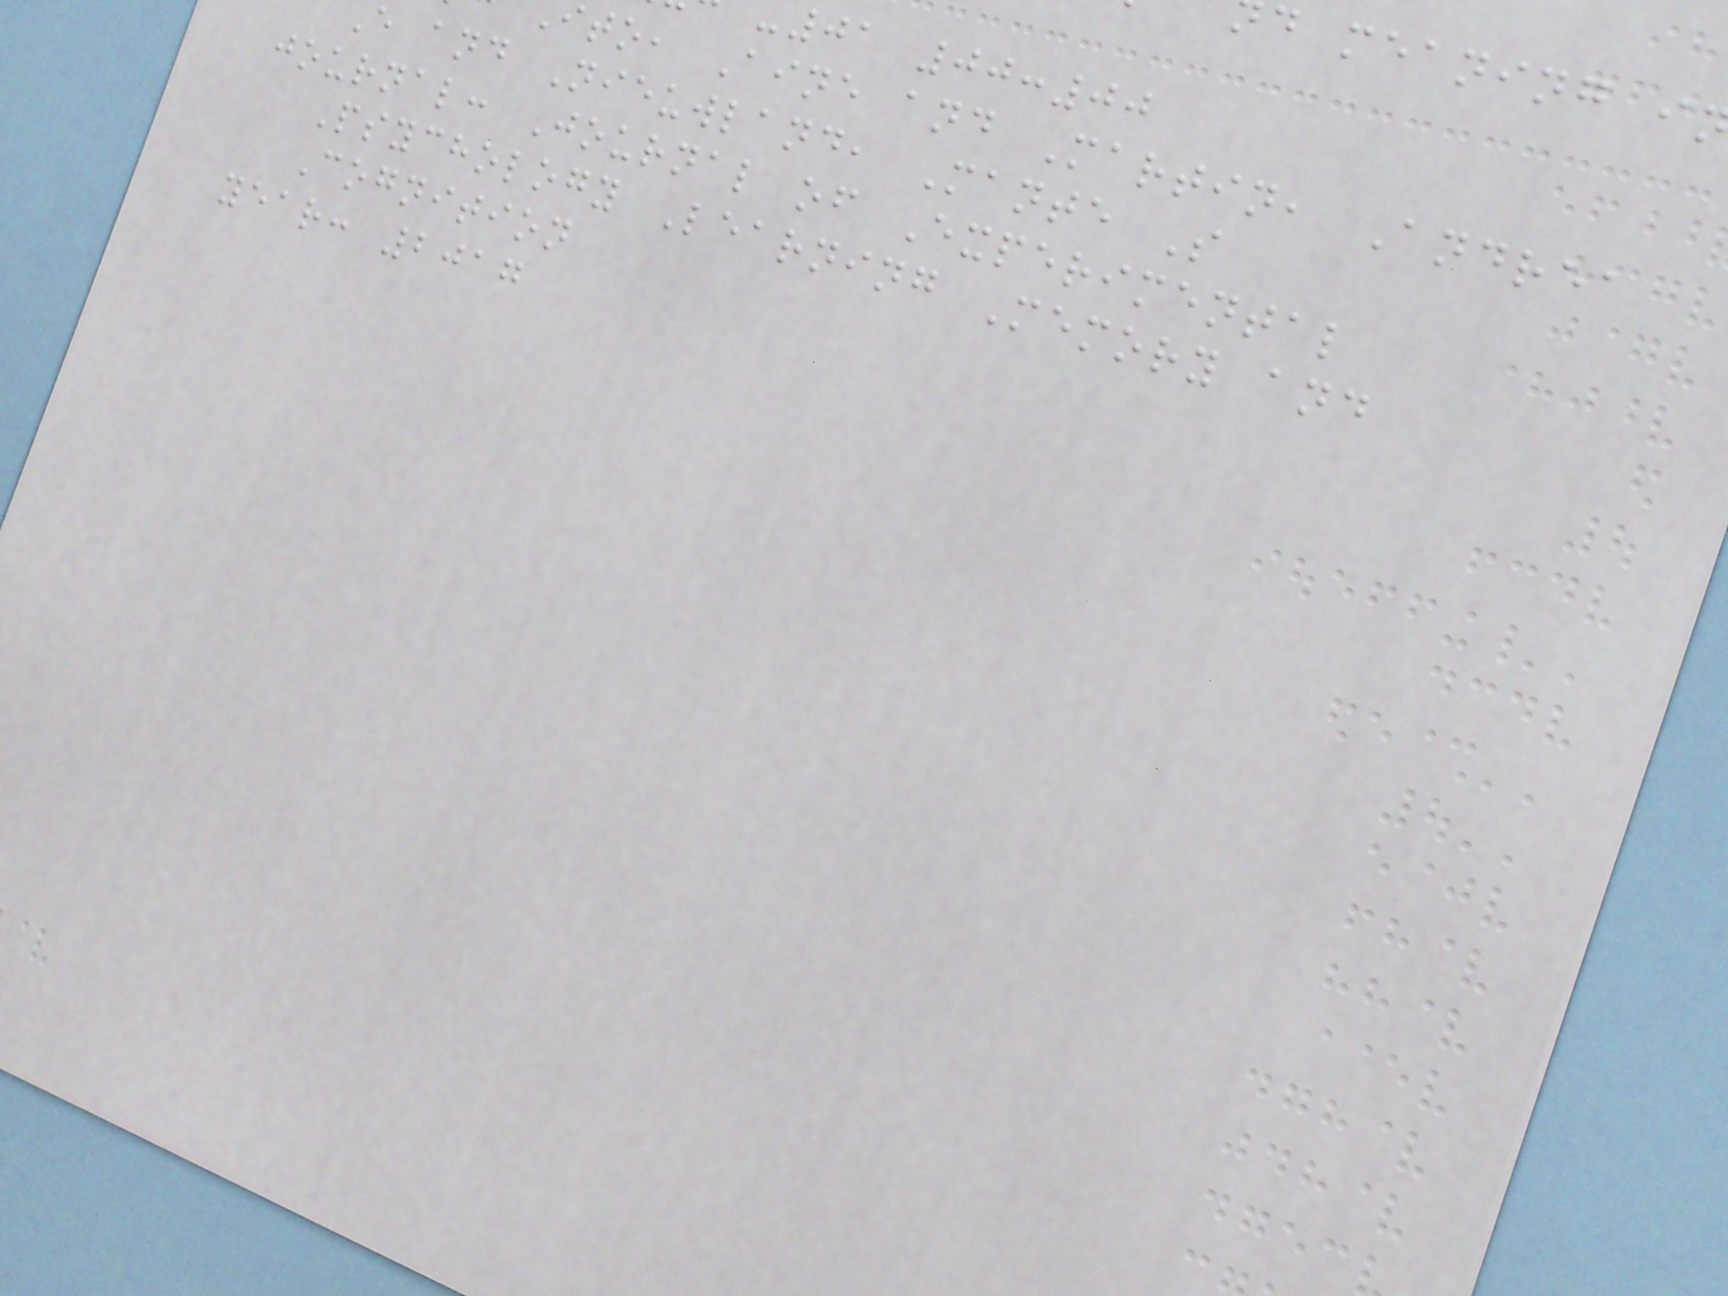d meaning i
01 00:00
ito, Aine and Martin, Andrea
e and Nieuwland, Mante S
journal: Journal of Experimental
Psychology Learning Memory and
Cognition
year: 2017
